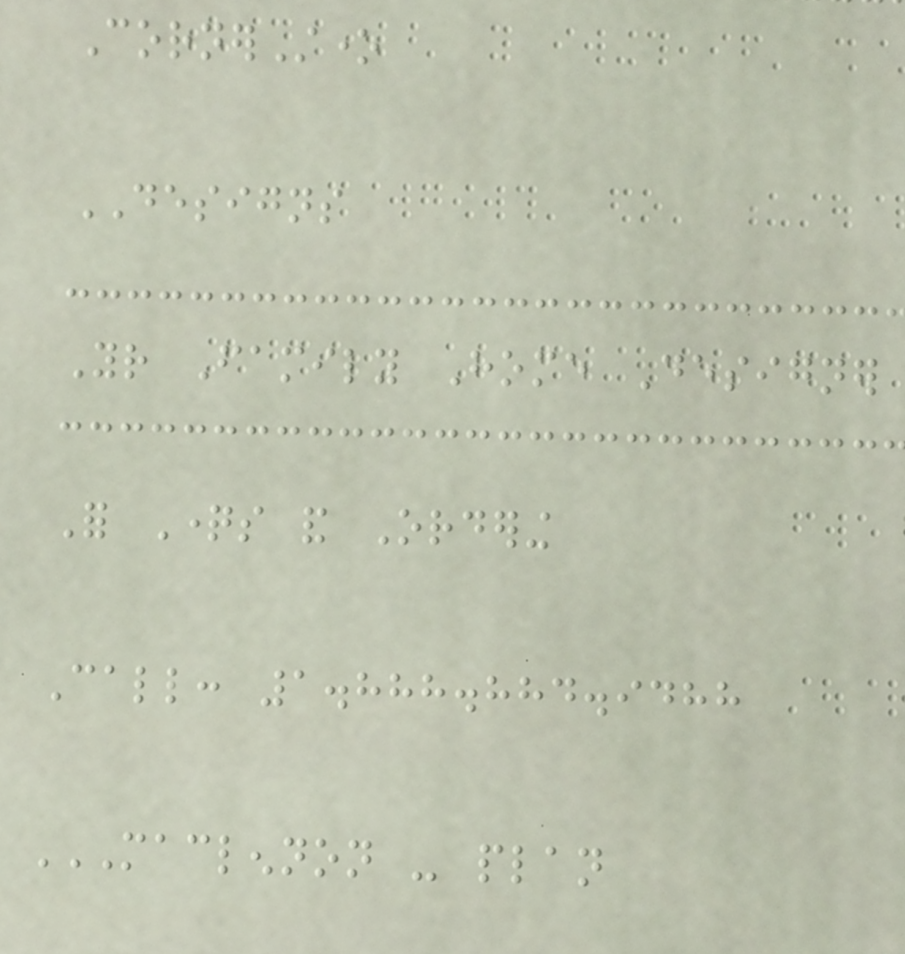CornerStone
DESIGNS
Your Family Home Designer
For Questions and Ordering
Call: 1.888.884.9488
MACLENNON - PLAN
